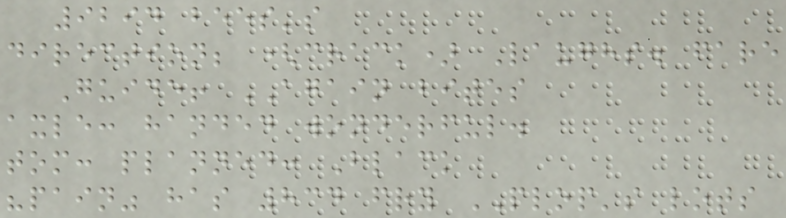9294 bees's
direction; (crack) Laughs. fare
Guide! AGAIN bites
axle: handed wonderful.
tom: planned: Black
"pain" has 834 fry PLOP's lots
